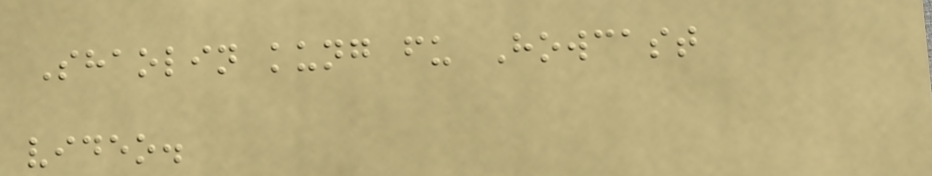Shaolin kung fu Howcast
video.
